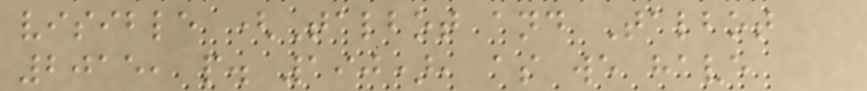visible (Talbot and Talbot
2015, p. 190), as we have
